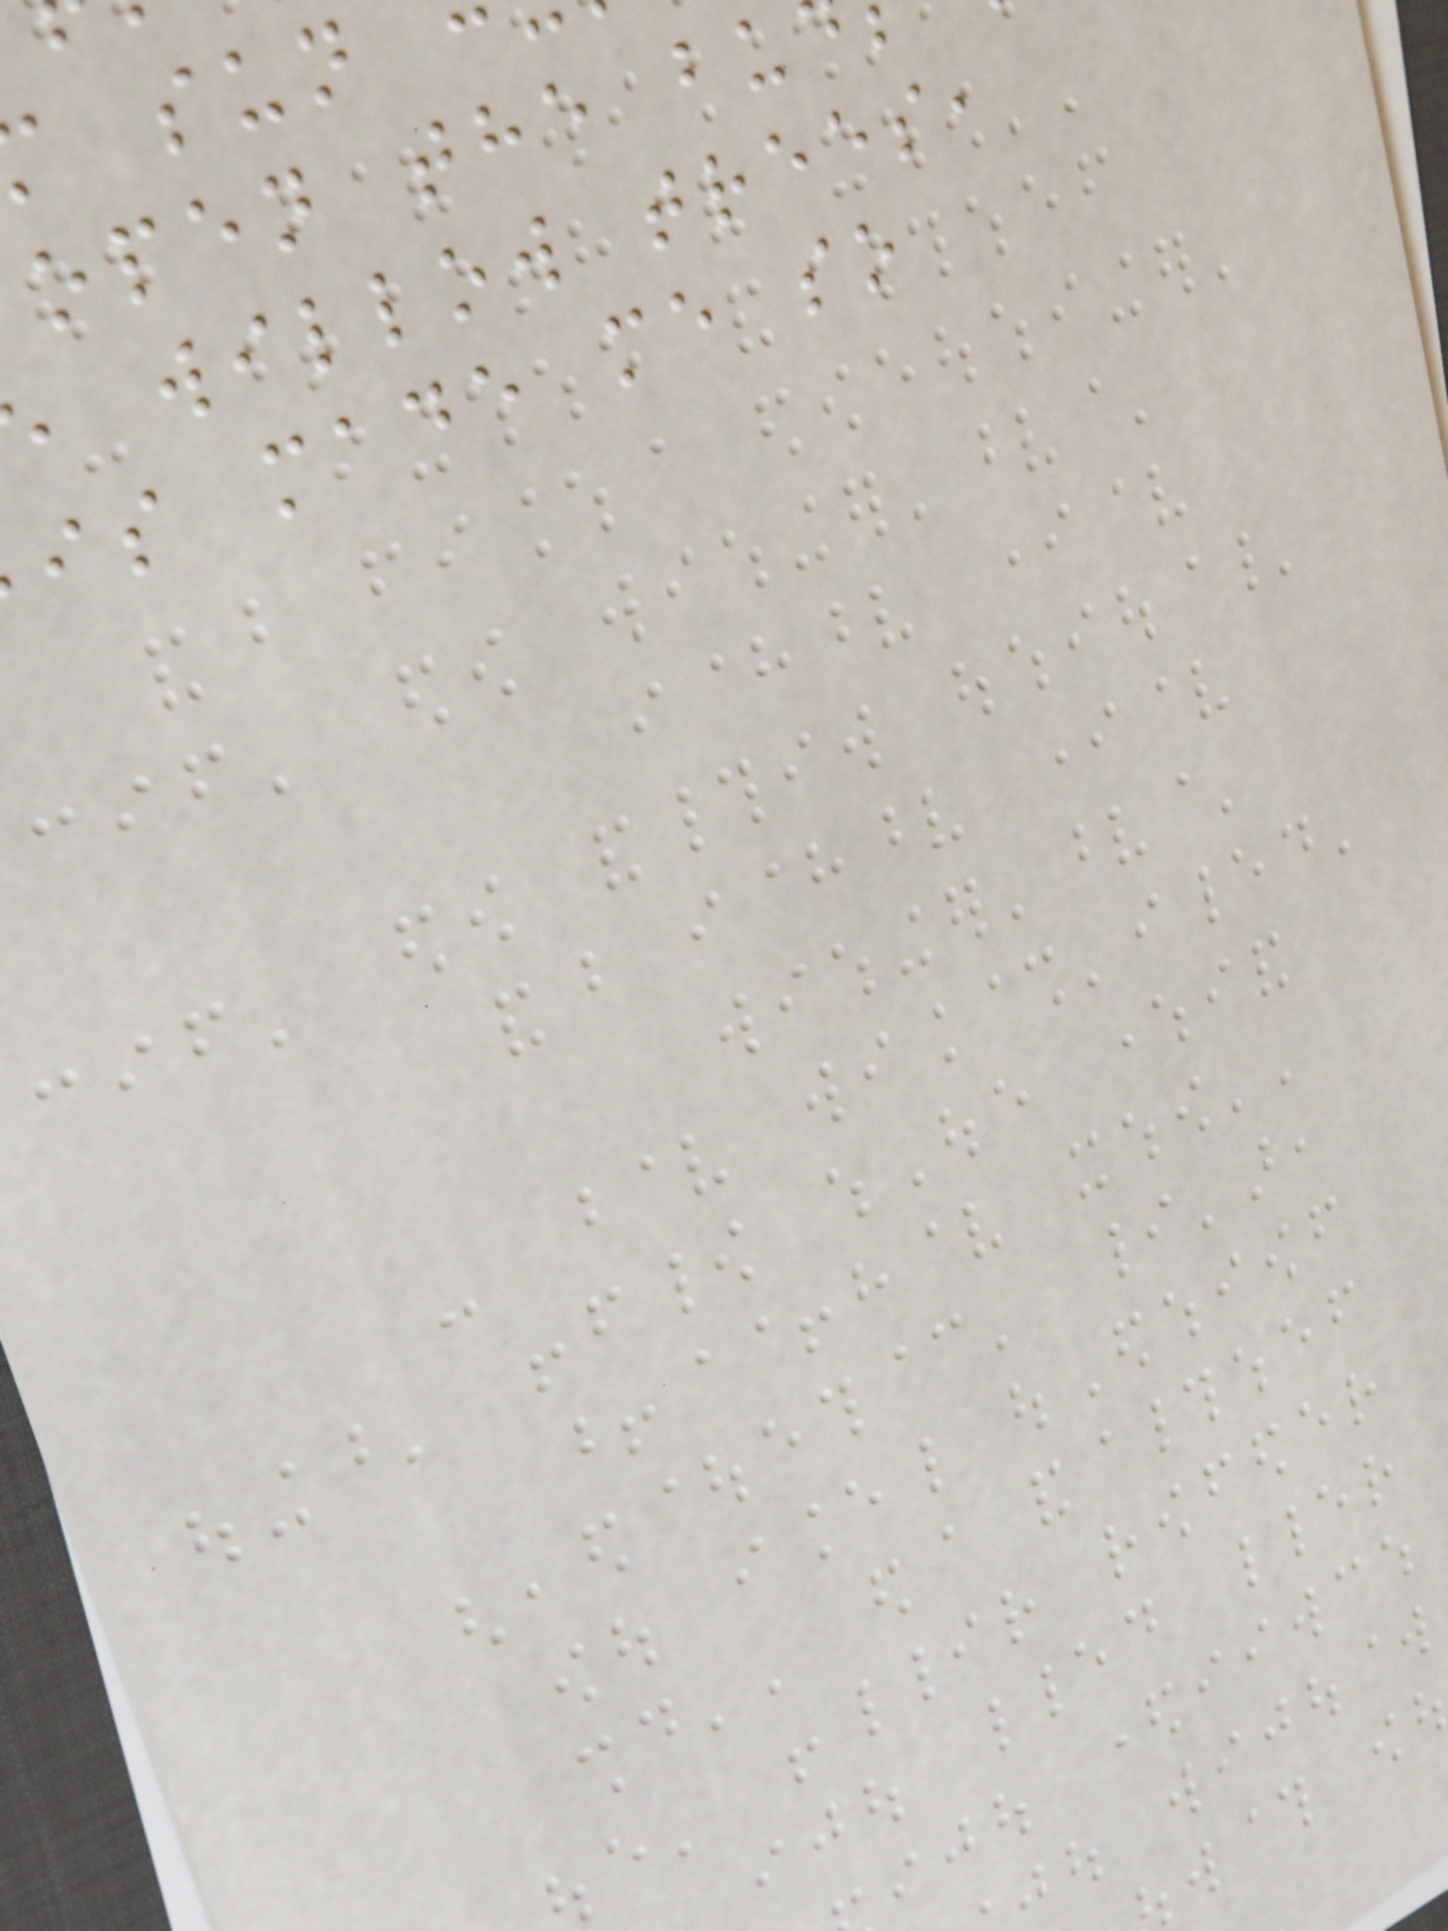open the bu
willow trees,
is made me so
